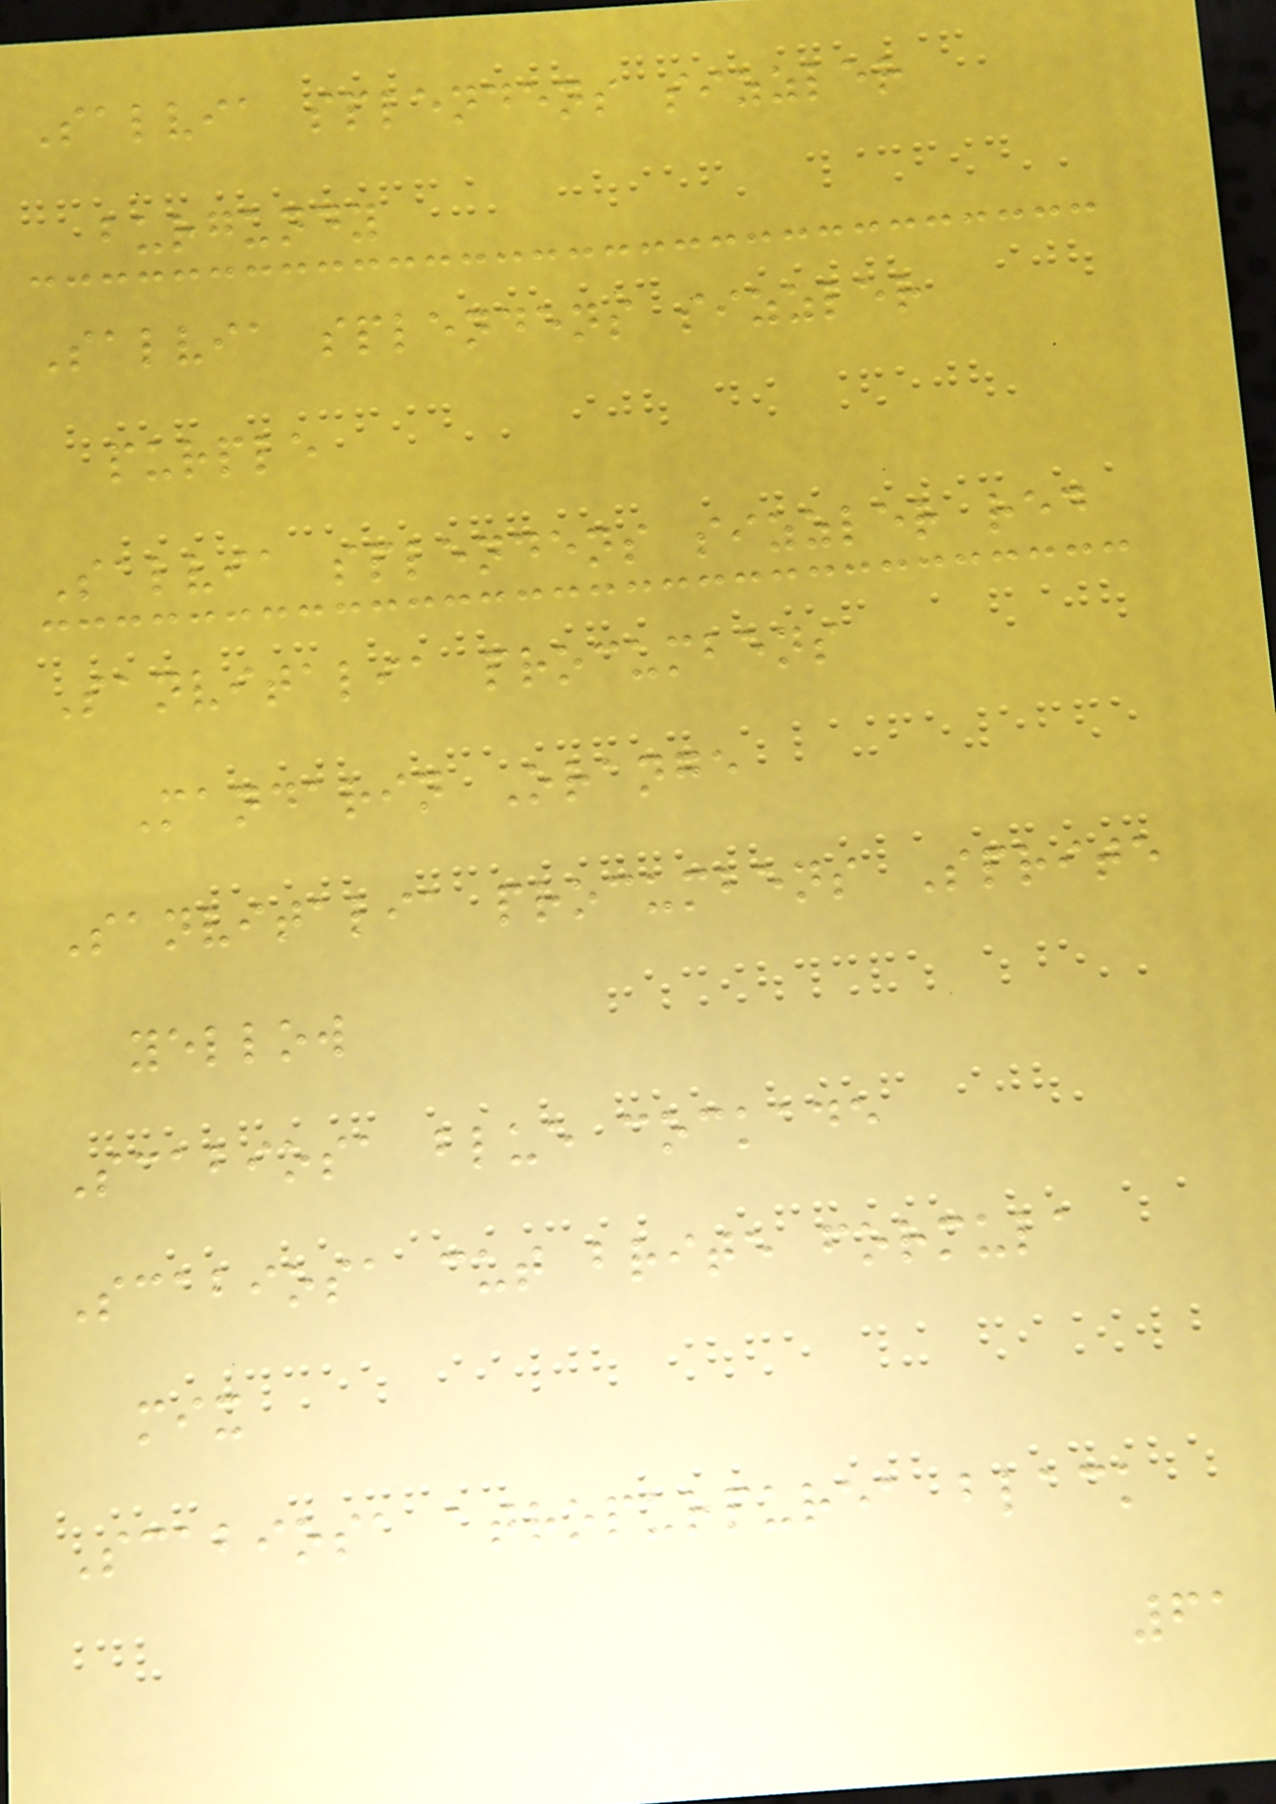Salvia splendens sizzler
burgundy
Salvia splendens sizzler
purple
Salvia splendens sizzler red
Sanvitalia procumbens
Mandarin Orange
Sanvitalia procumbens Sprite
yellow
Scabiosa blue cockade
Scabiosa cut brite formula
mix
Scabiosa atropurpurea black
61
